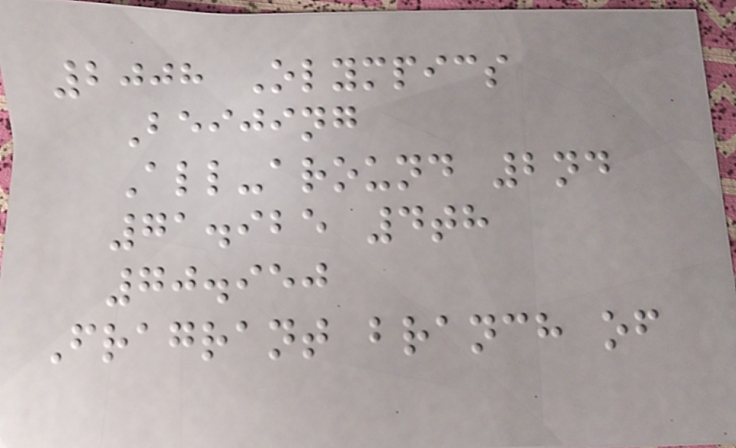2008 Olympics
Beijing
All-around 2nd
71.925 4th
70.950
Fragrant branch of
